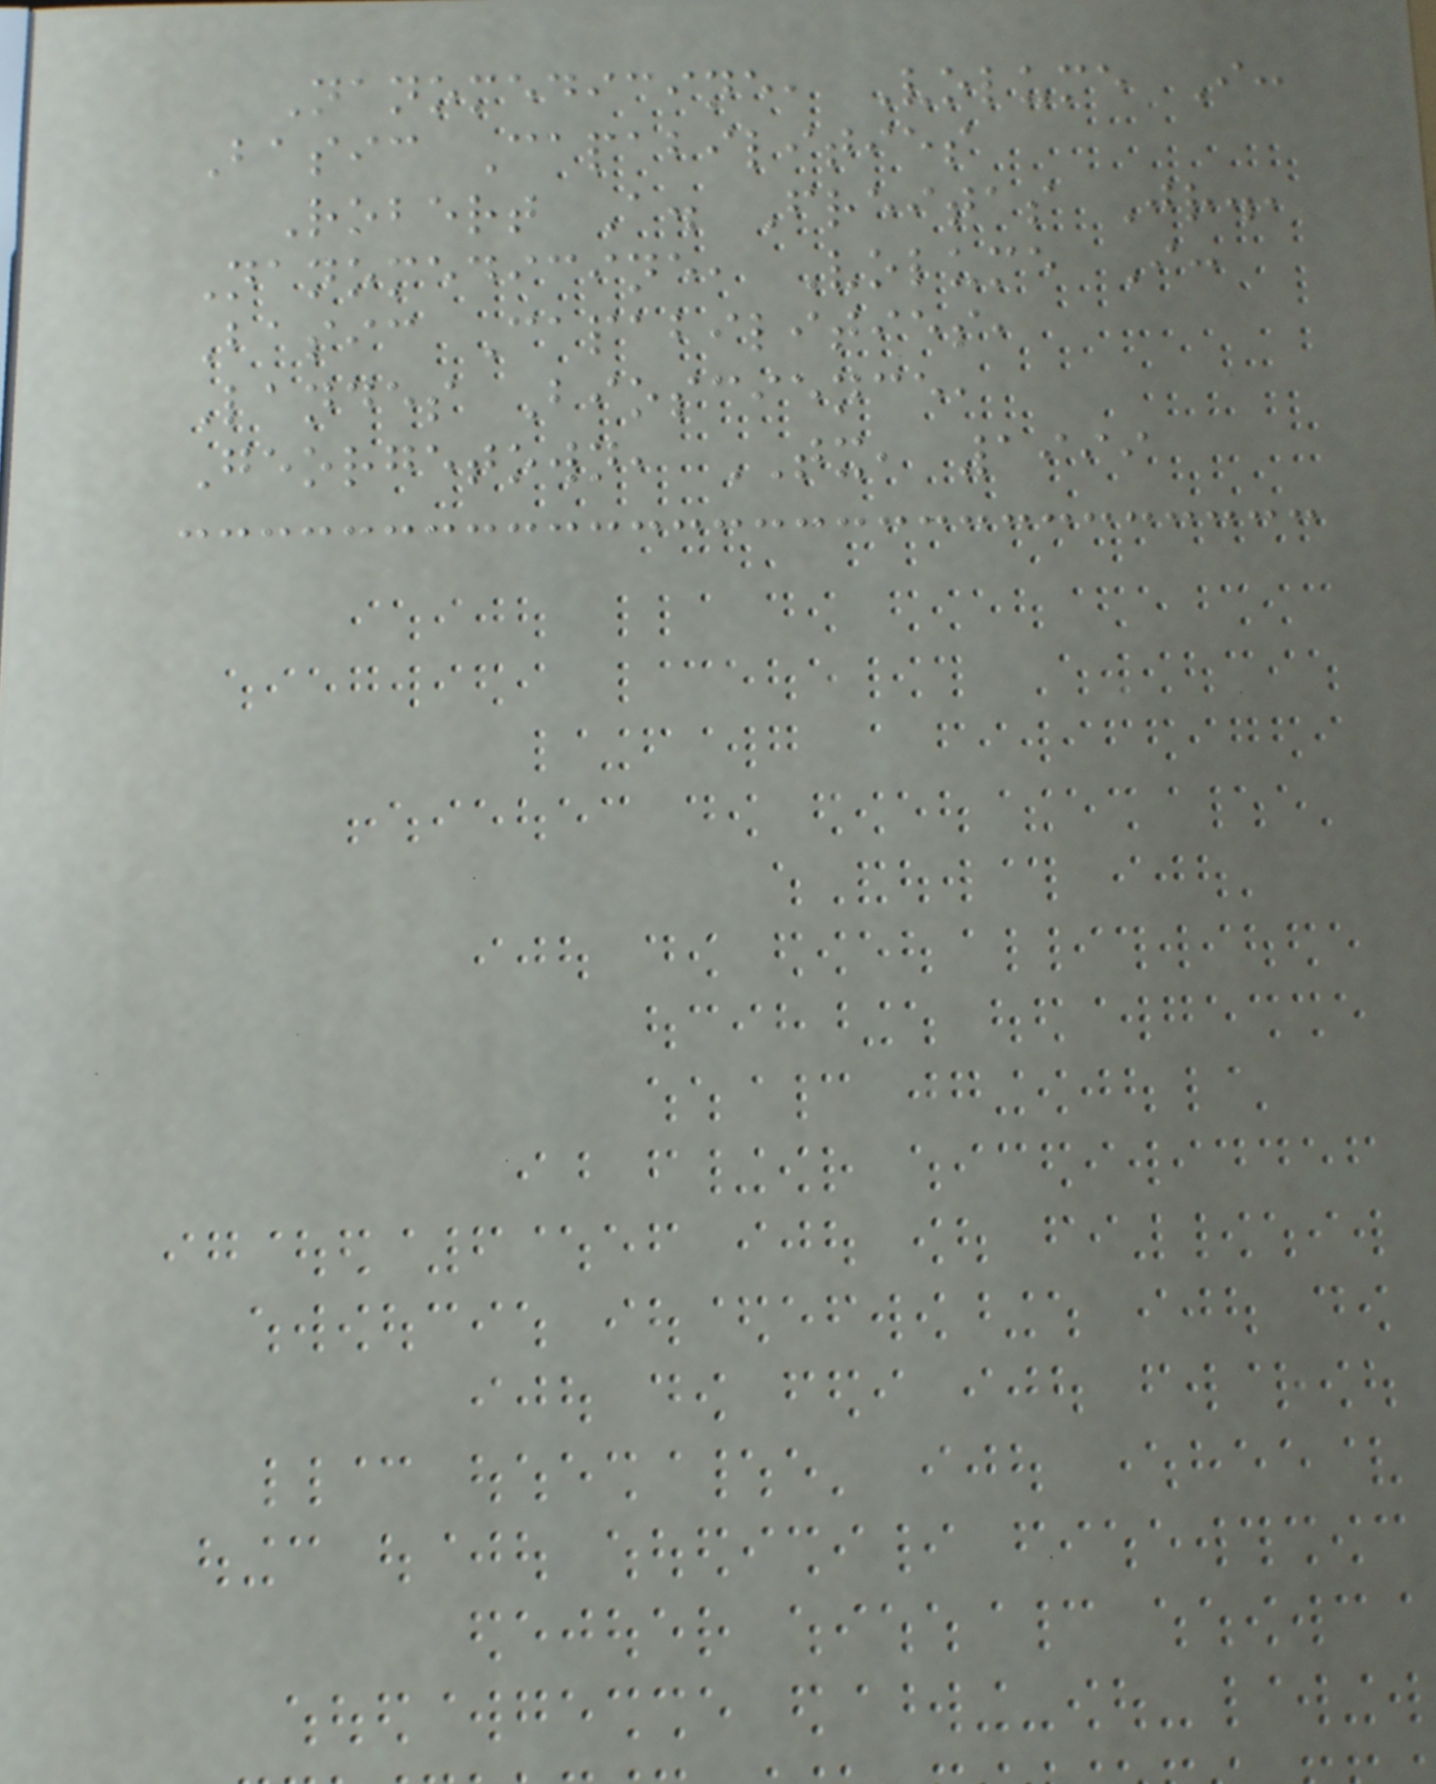Nanomedicine, Volume I:
Basic Capabilities
Robert A. Freitas Jr.,
Nanomedicine, Volume I:
Basic Capabilities,
Landes Bioscience,
Georgetown, TX, 1999
